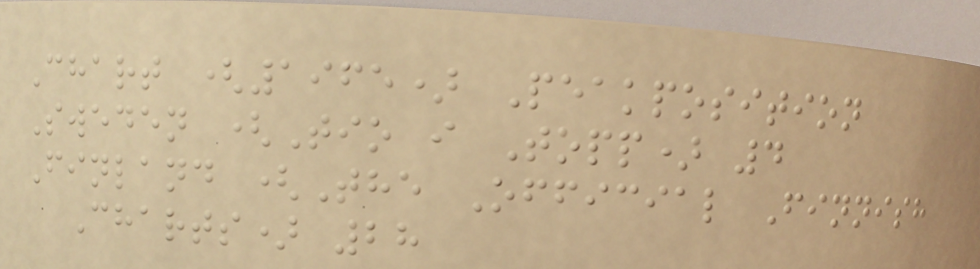Chart (1965) Peakposition
Sweden (Tio i Topp) 4
Finland (The Official Finnish
Charts) 28
